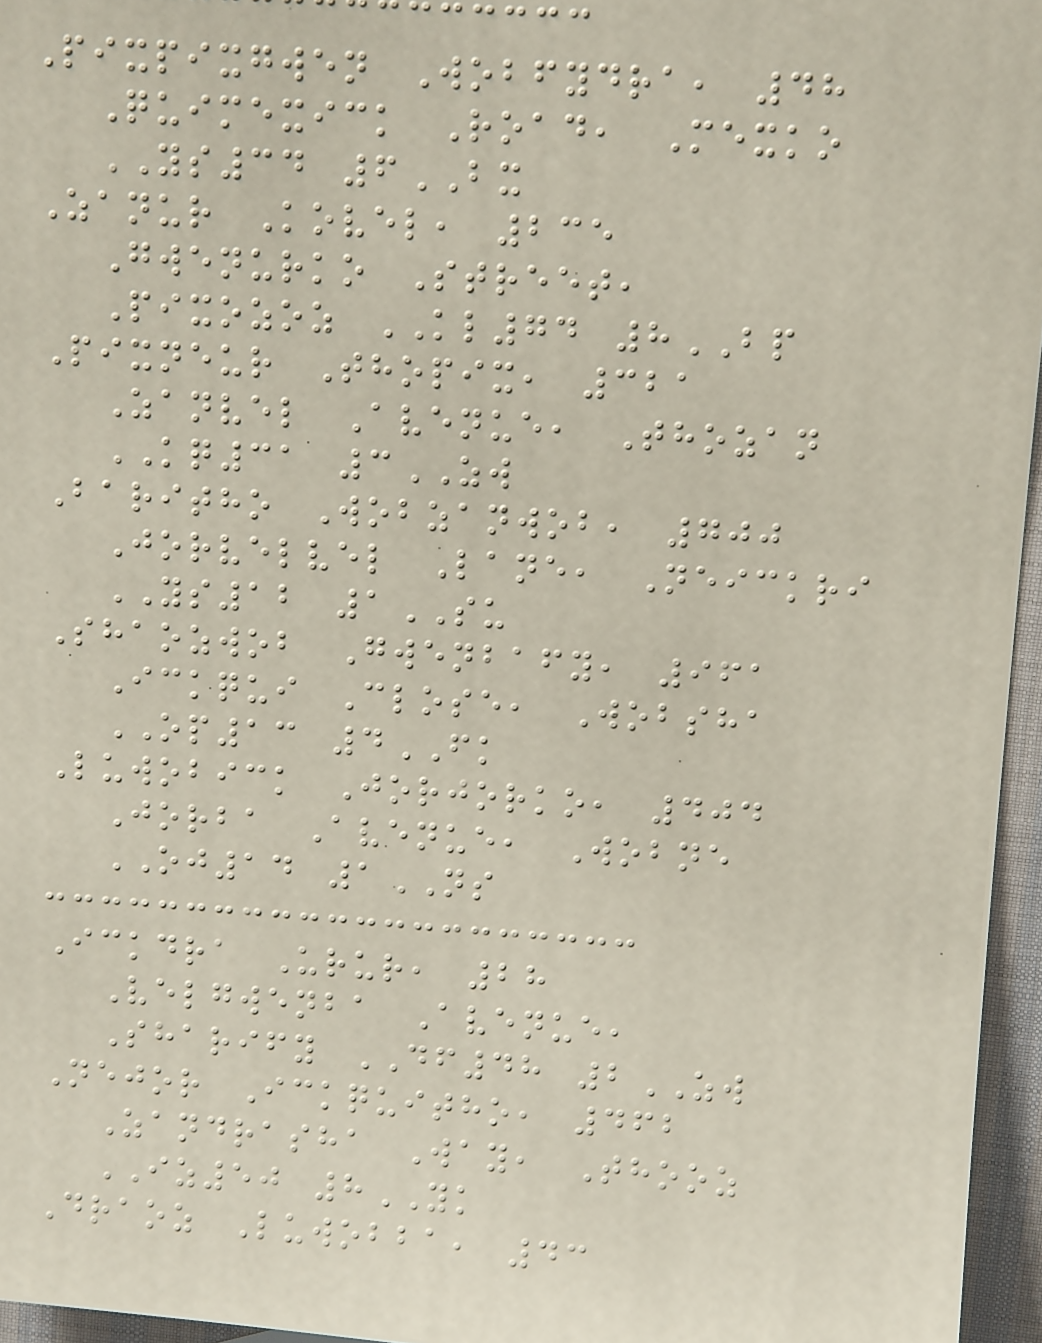Pixpixgwen Wobfydra, 48
Quimexick Road, Mexko
YS34 6BX
Zanur Kovel, 235
Gwenurko Street,
Pixozoz KL74 8BP
Pixneur Thopix, 321
Zanvel Avenue, Thozan
KQ31 3ZW
Baritho Wobzanwob, 700
Jorvelvel Lane, Neickri
YS12 1SU
Shaozwob Gwenbafy, 961
Ickqui Close, Wobsha
OP13 4FK
Luwobick Jorjorko, 404
Jorba Avenue, Wobne
OJ14 1NS
Ickdra Urur, 28
Velgwenba Avenue,
Sharify DF48 2ZW
Nejor Ickquitho, 462
Zandrasha Way, Thooz
IZ50 8YK
Draoz Luwobba, 43
